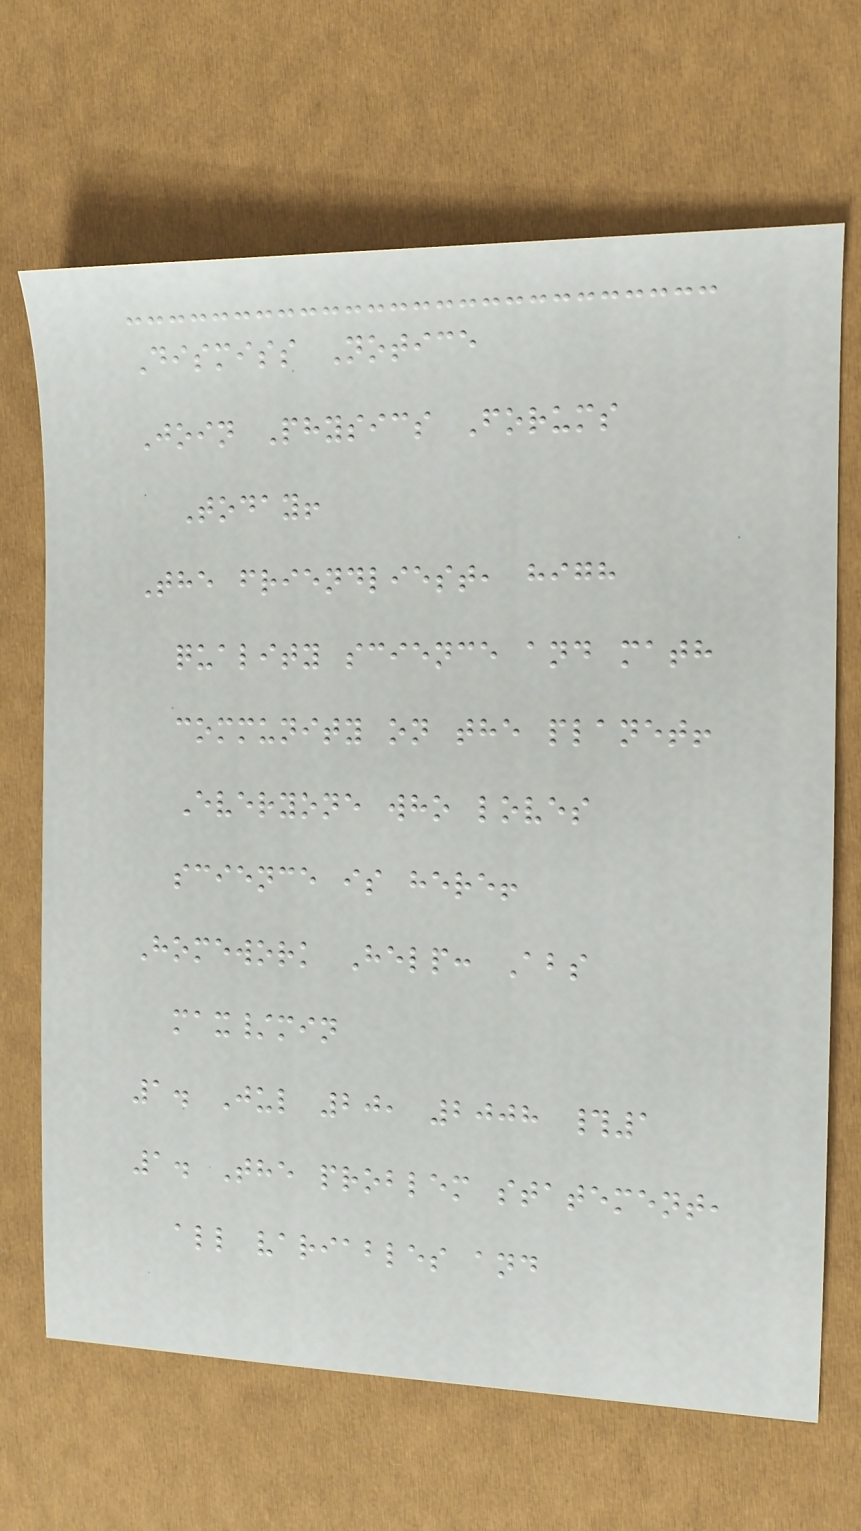Dismiss Notice
Join Physics Forums
Today!
The friendliest, high
quality science and math
community on the planet!
Everyone who loves
science is here!
Homework Help: Abs
max/min
1. Jul 20, 2008 #1
1. The problem statement,
all variables and
